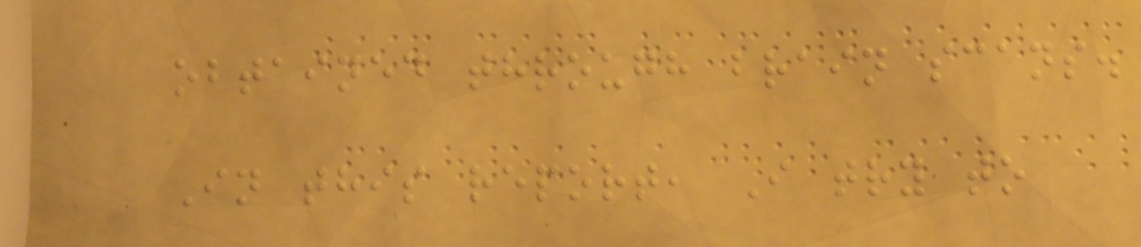obtained through brain scans.
In this report, I try to
